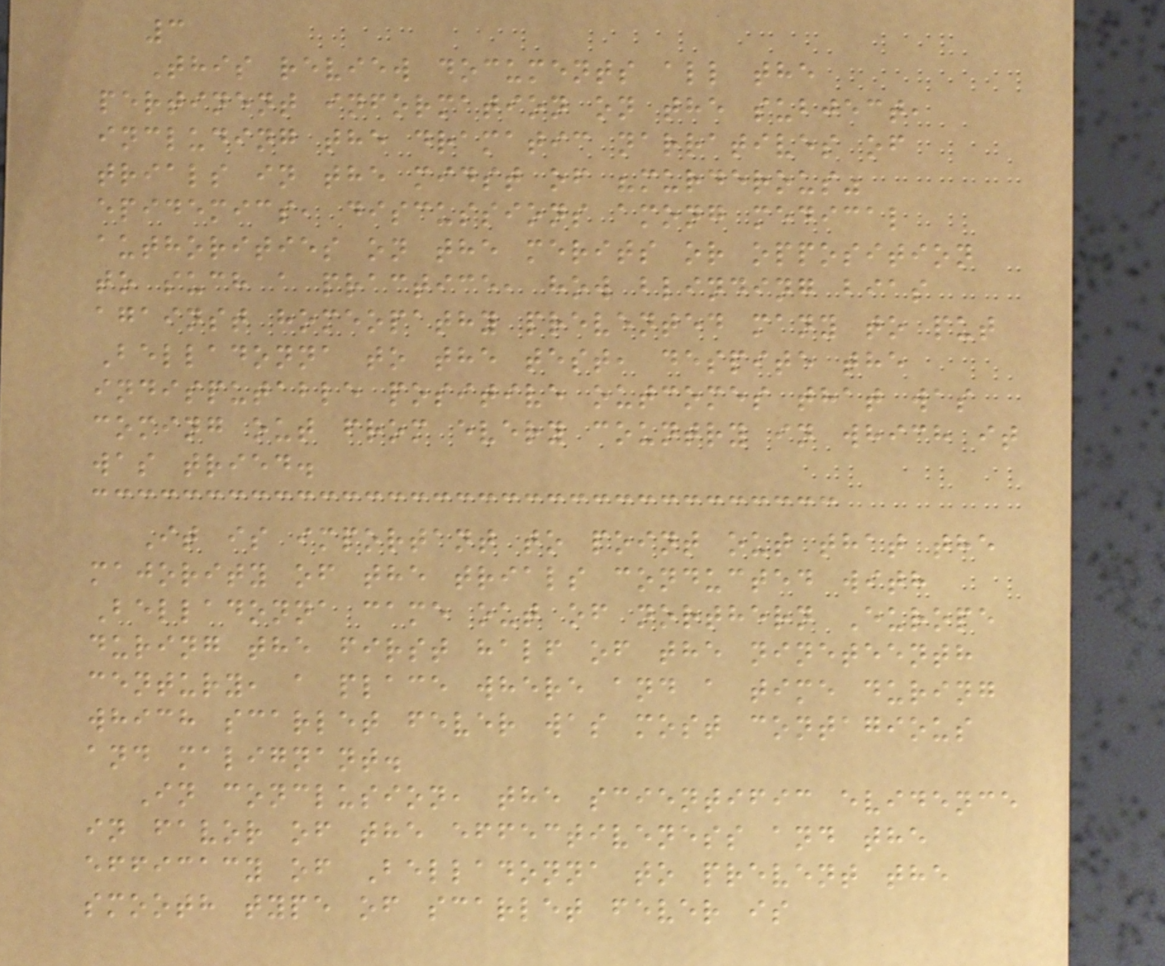3
This review documents all the
pertinent information on the subject,
including the dramatic narratives of
trials in the midst of "murderous"
epidemics, discussions among medical
authorities on the merits or opposition
to such a practice, how blinding bias
against homeopathy prevented many to put
Belladonna to the test, despite the
indisputable positive outcomes that was
coming out from every country in which it
was tried.
It is important to point out that the
majority of the trials conducted with
Belladonna came out of northern Europe
during the first half of the nineteenth
century, a place where and a time during
which scarlet fever was most contagious
and malignant.
In conclusion, the scientific evidence
in favor of the effectiveness and the
efficacy of Belladonna to prevent the
smooth type of scarlet fever is
